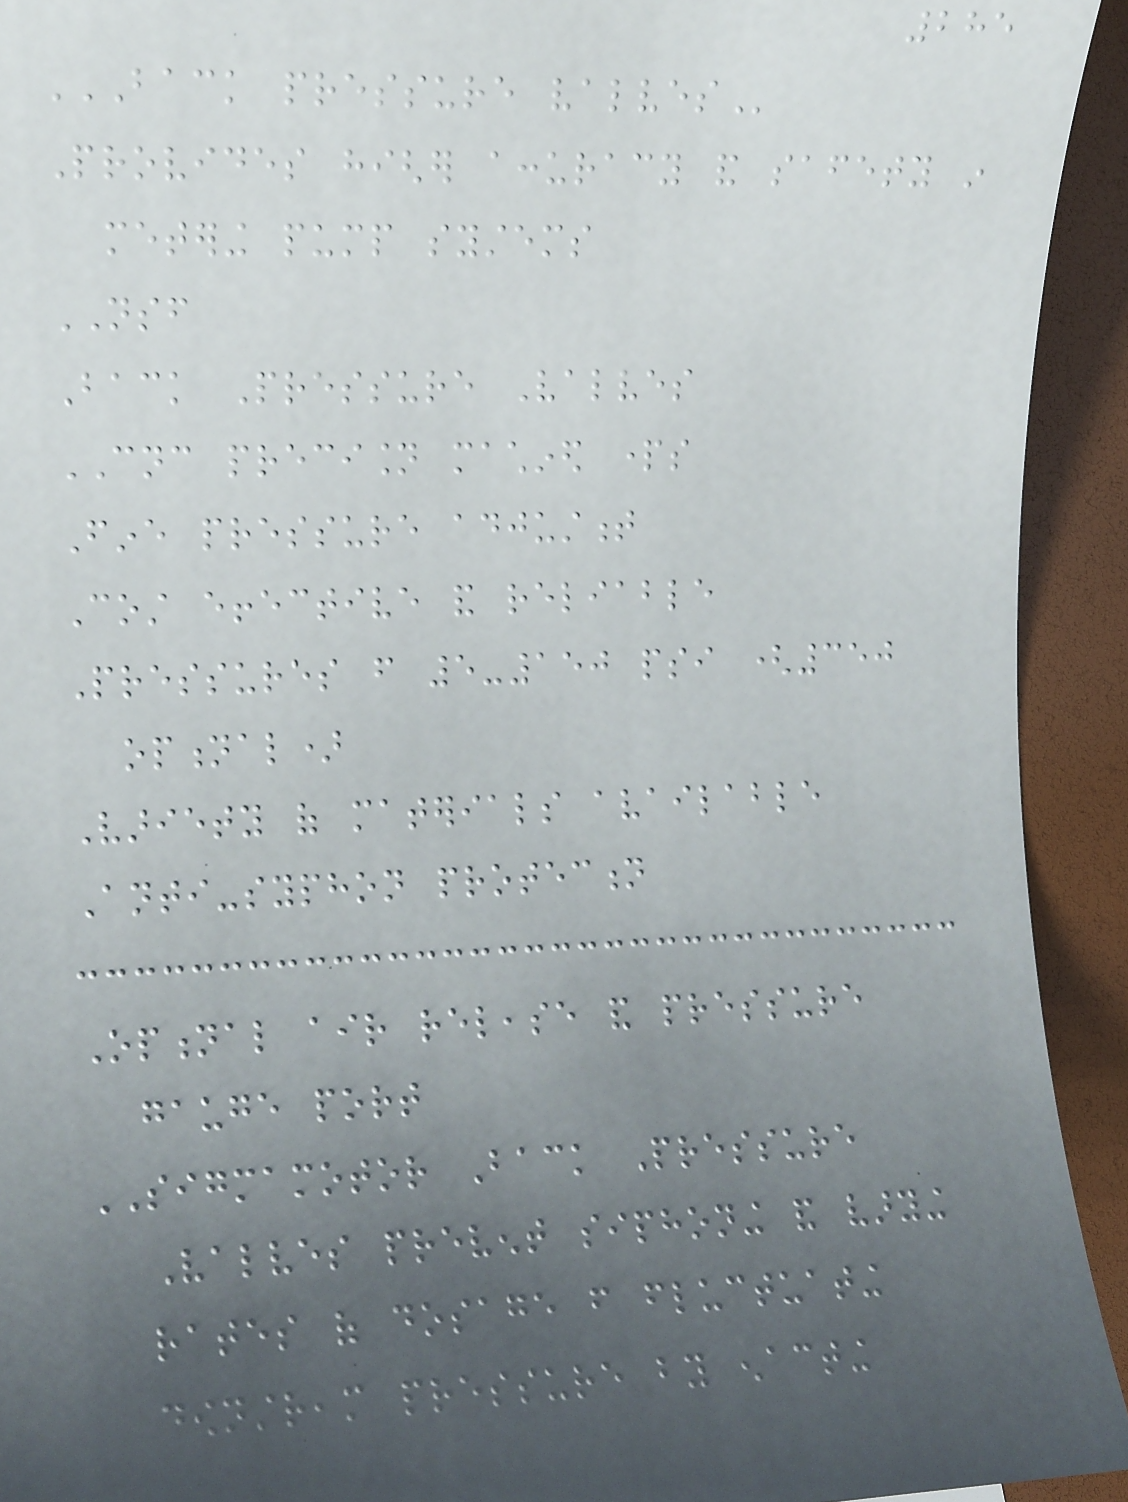285
BACK PRESSURE VALVES
Provides higher accuracy and safety in
metering pump systems
NSF
Back Pressure Valves
CNC precision machined parts
Fine pressure adjustment
Cost effective and reliable
Pressures from 5-150 psi (350
optional)
Variety of materials available
Anti-syphon protection
Optional air release and pressure
gauge port
SIGMAMOTOR Back Pressure
Valves prevent siphoning and varying
rates of dosage from fluctuating
downstream pressure by enacting
